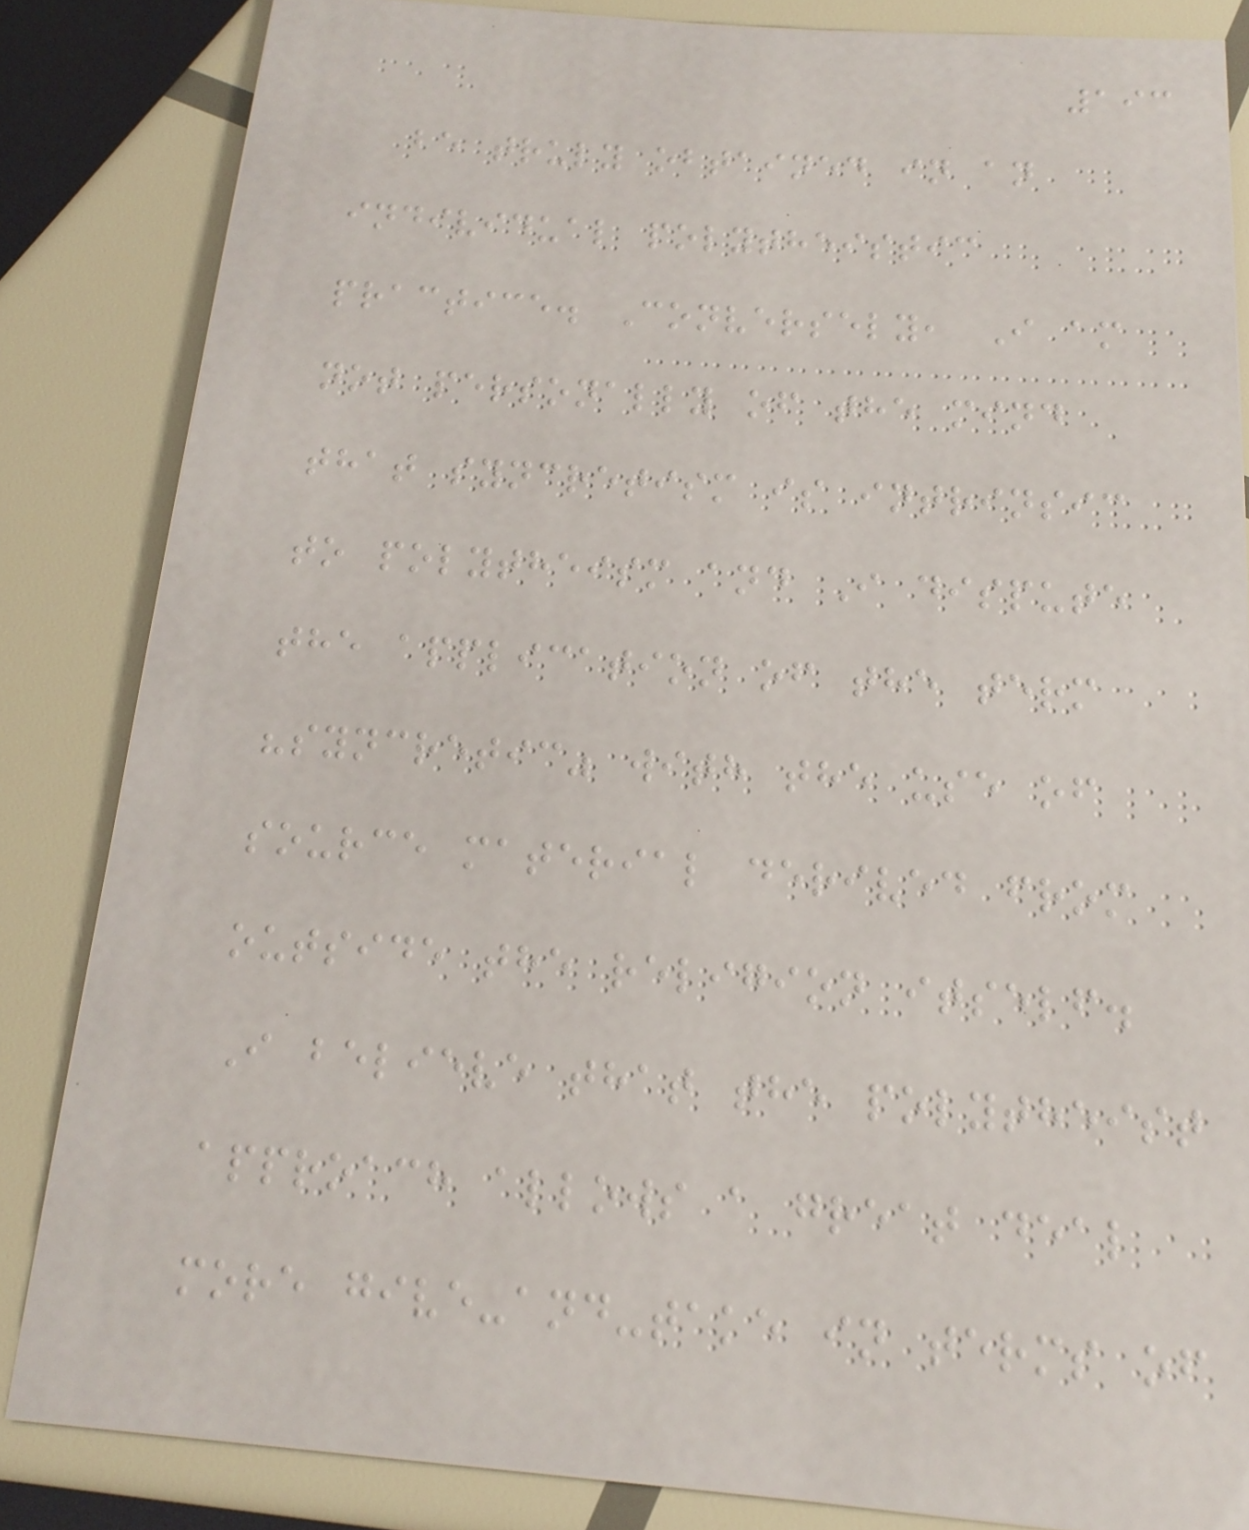193
be truly obtained in an
individual polytheistic
practice. Conversely, I am
not personally of the mind
that syncretism is intrinsic
to polytheism and I dispute
the application of the term
"syncretic" with the use of
source material derived from
outside the religion itself.
I believe that the polytheist
approach allows a great deal
more give-and-take in terms of
